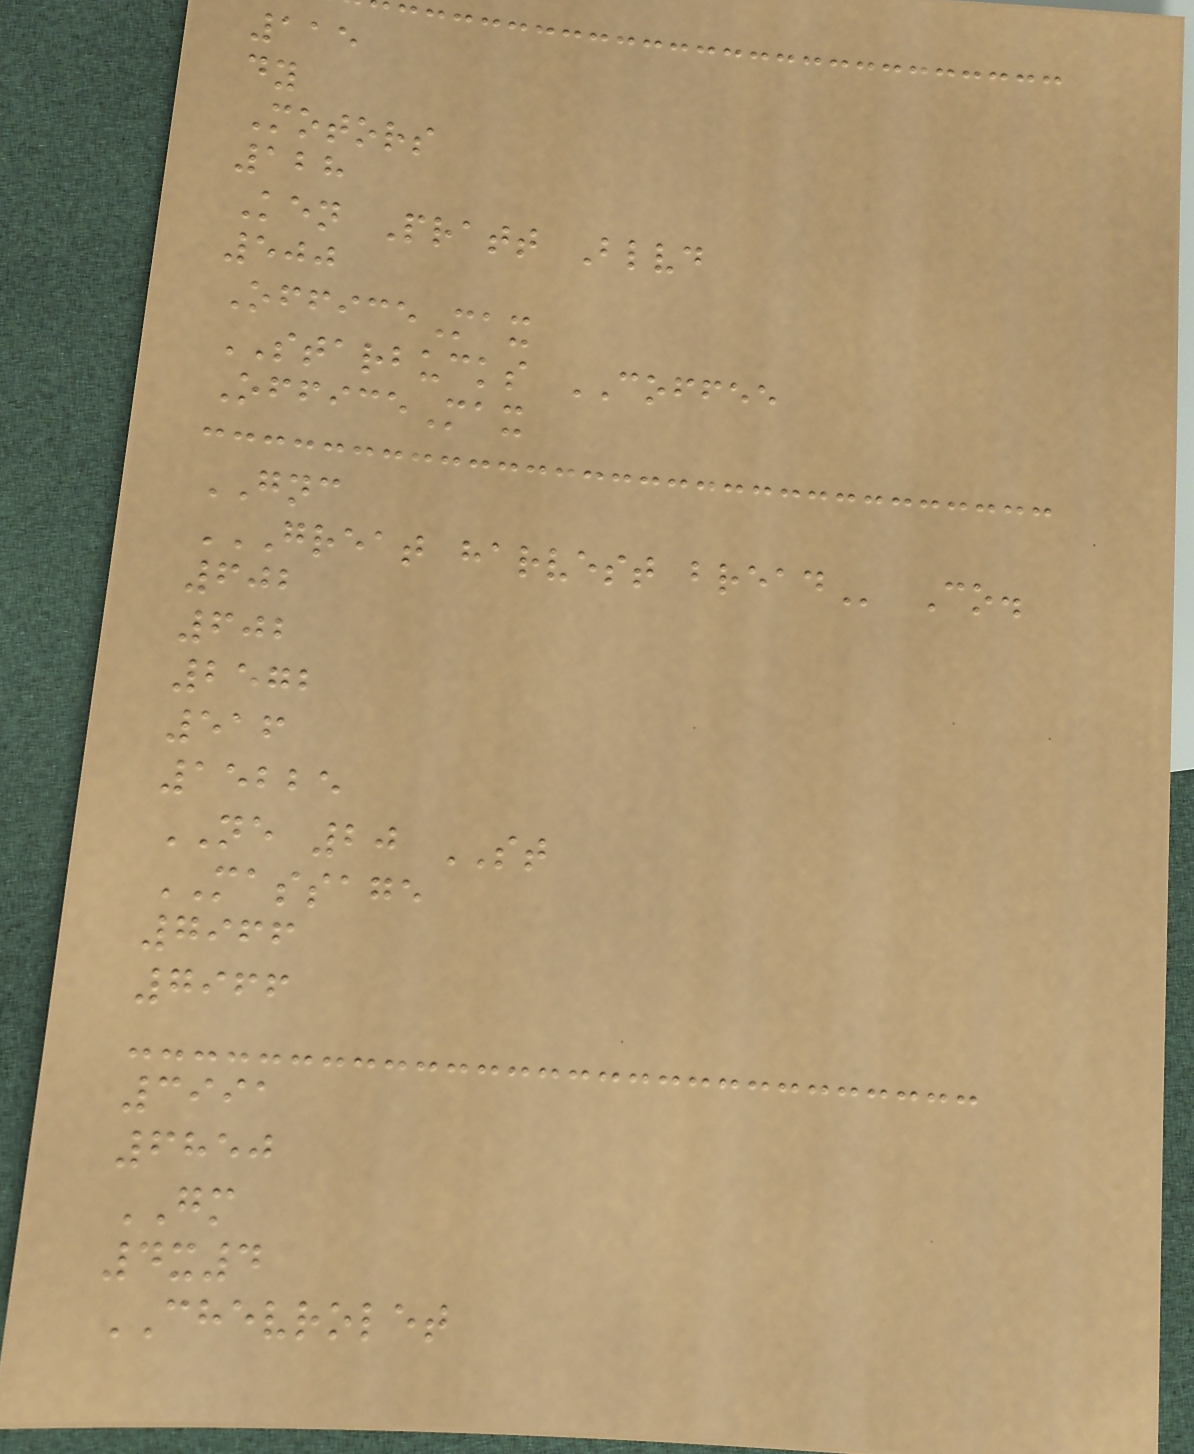115
dy
Motors
128
Ken Pratt Blvd
500
OfficeMax
STARBUCKS COFFEE
OfficeMax
GNC
GREAT HARVEST BREAD Co.
602
602
2572
516
15225
NE 20 ST
MASSAGE
7966
7966
3991
6850
GM
4x4
CHEVROLET
